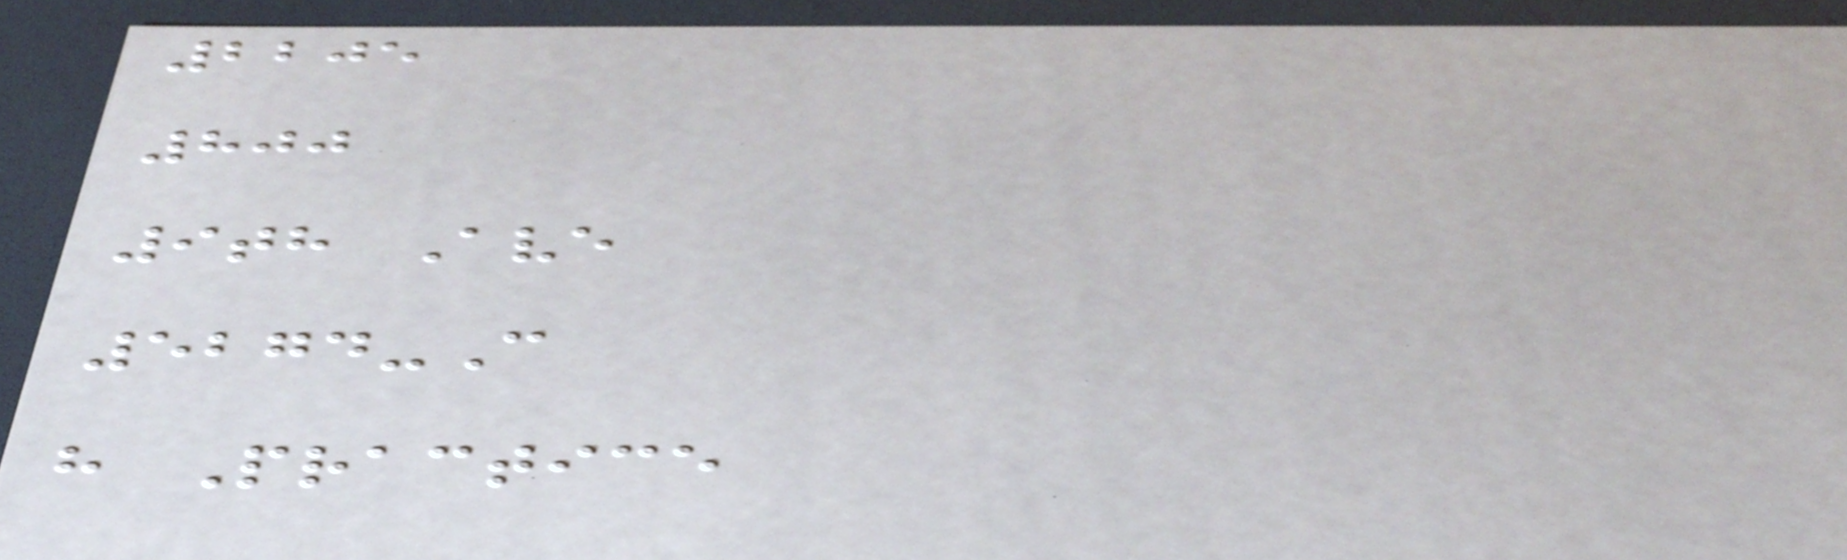2205
800
9th Ave
5274-C
h Practice
